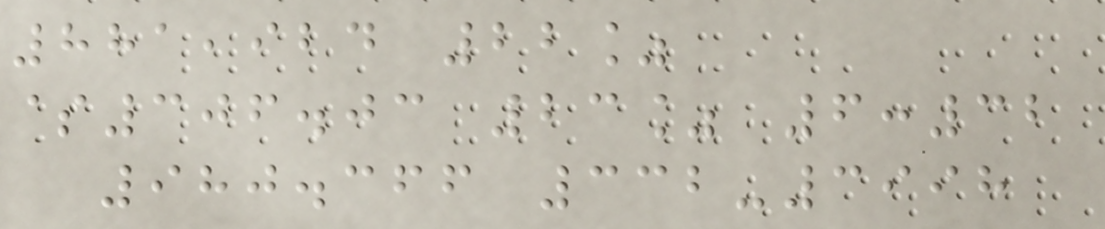881,924 22%
$306.03 23% 6:32
980.366 332-3998
